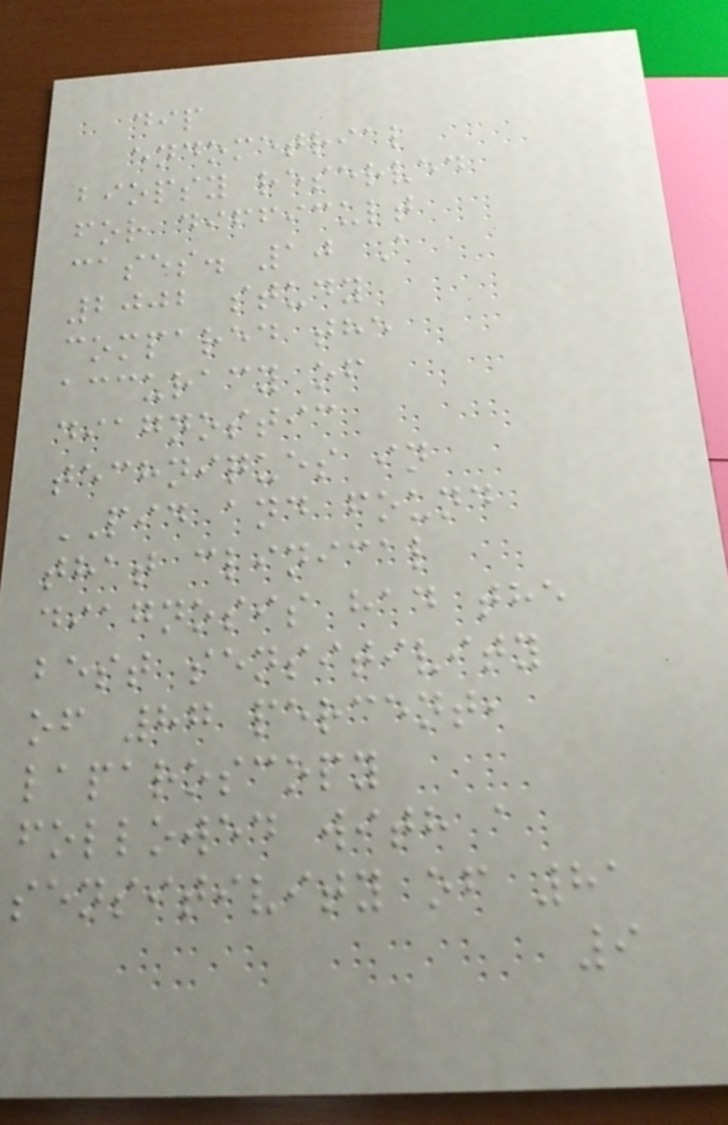dip
endometrial
biopsy reserved
for difficult
cases. 10 A
2002 study
compared the
accuracy of
diagnostic
techniques in
PID and found
that clinical
diagnosis had the
best sensitivity
of 87 percent,
laparoscopy
followed with a
sensitivity of 81
9
